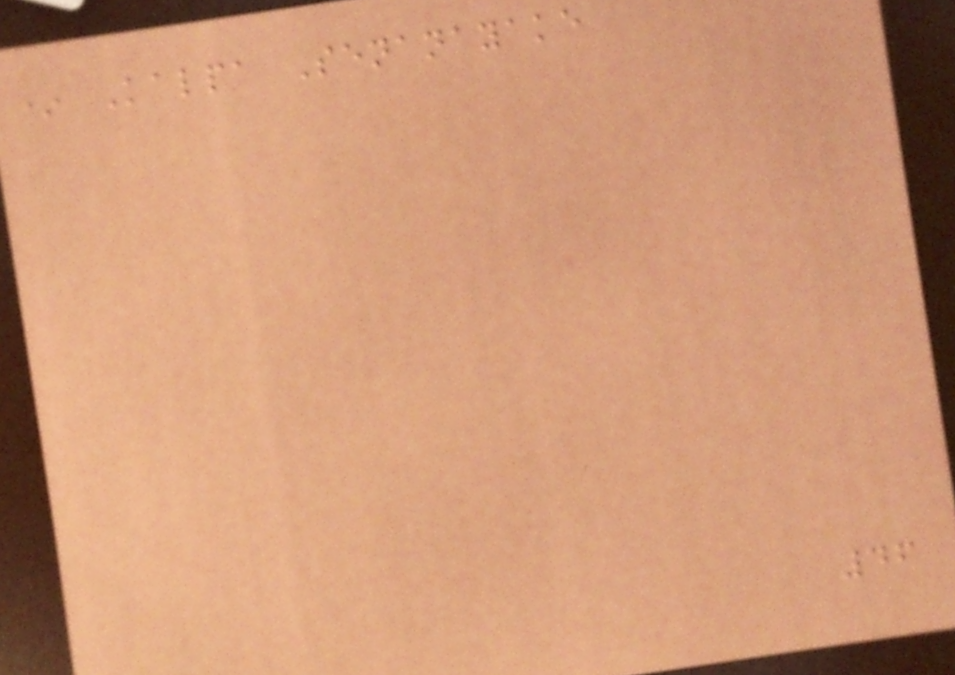* Kalpa Senanayake
46
